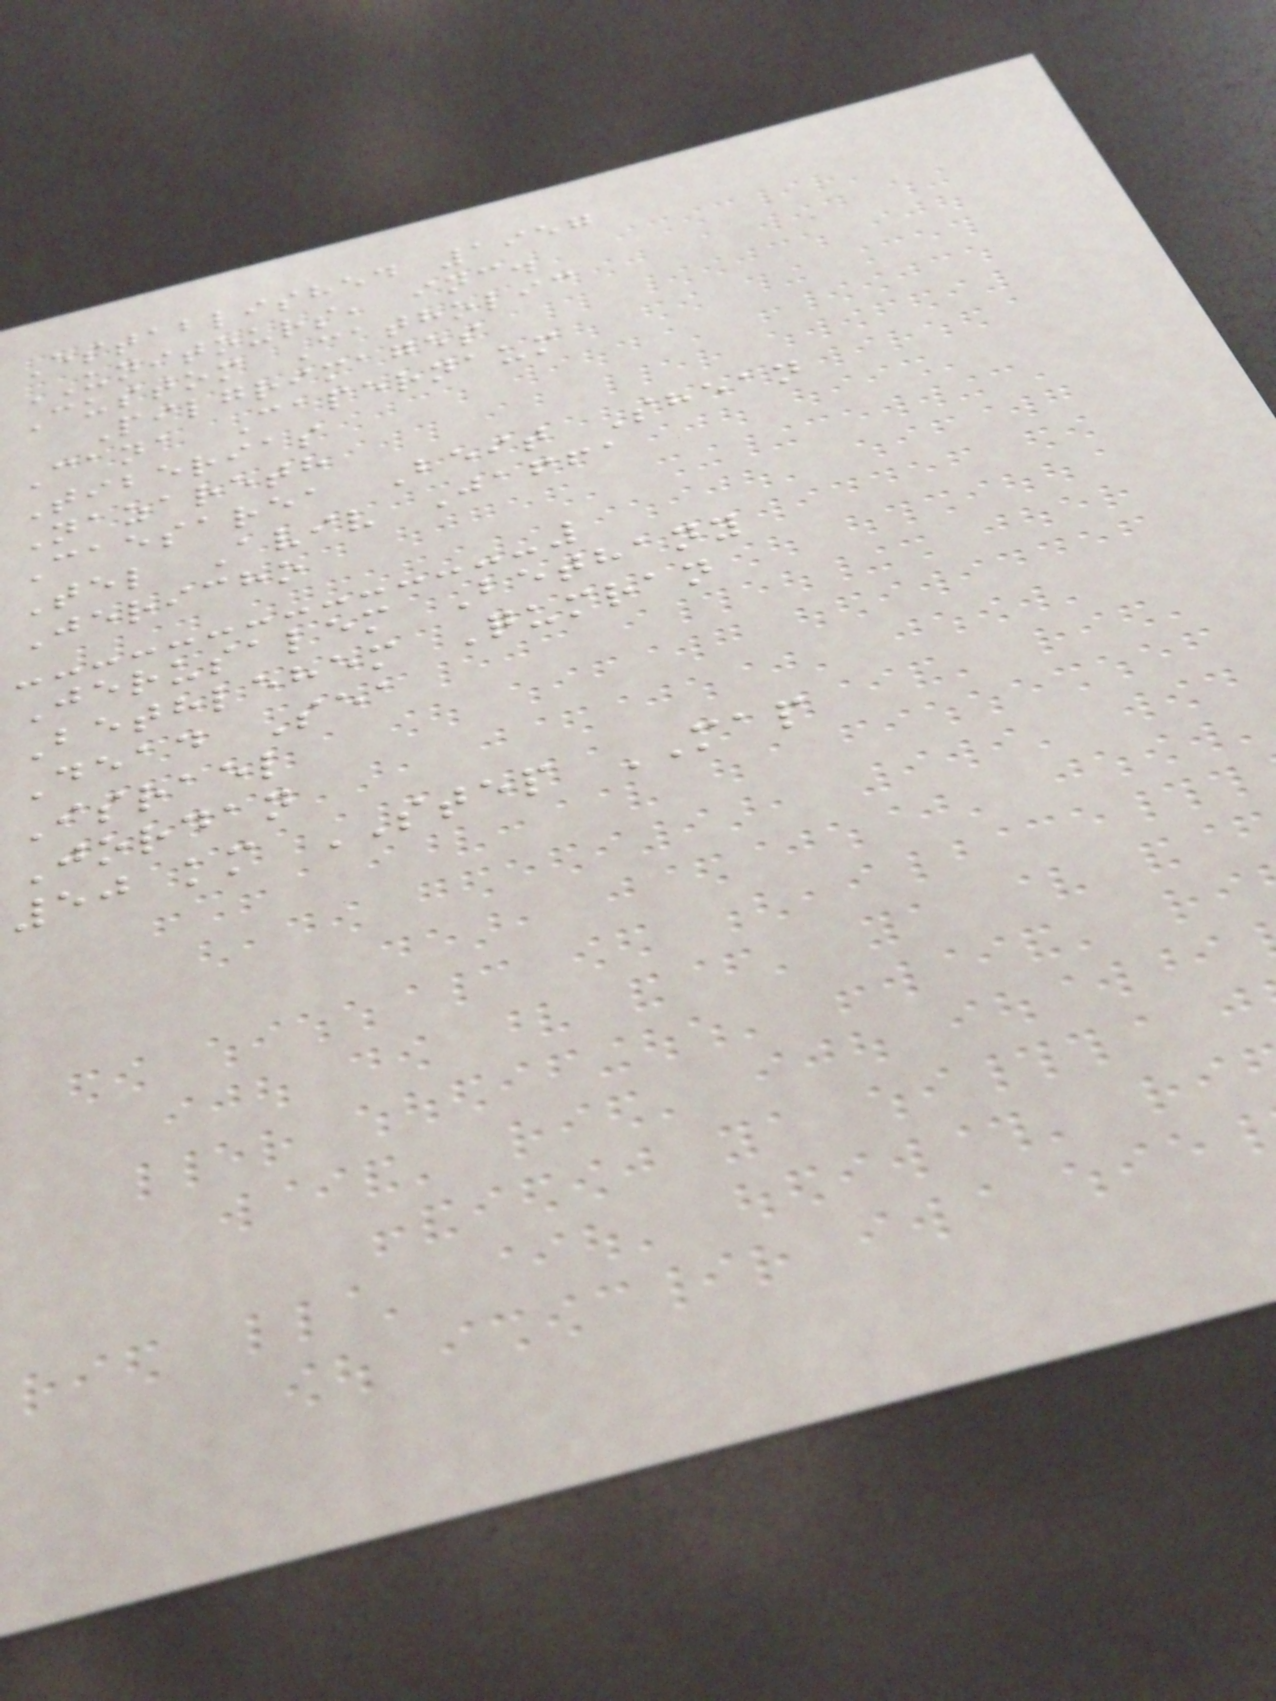Established 1957
UNITOURS, inc.
Custom Catholic
Pilgrimages
Cana Capernaum
Tiberias
Nazareth
Caesarea Beit Shean
Tel Aviv Jaffa
Jericho
Jerusalem Bethany
Bethlehem Qumran
Dead Sea
Israel
Jordan
50 km STEP MAP
